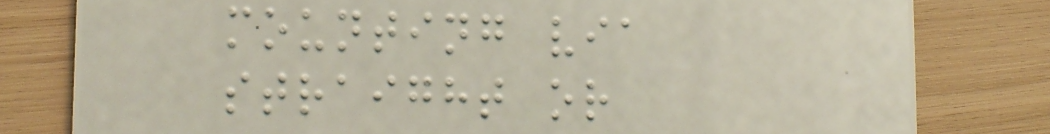mounting via
straight or
